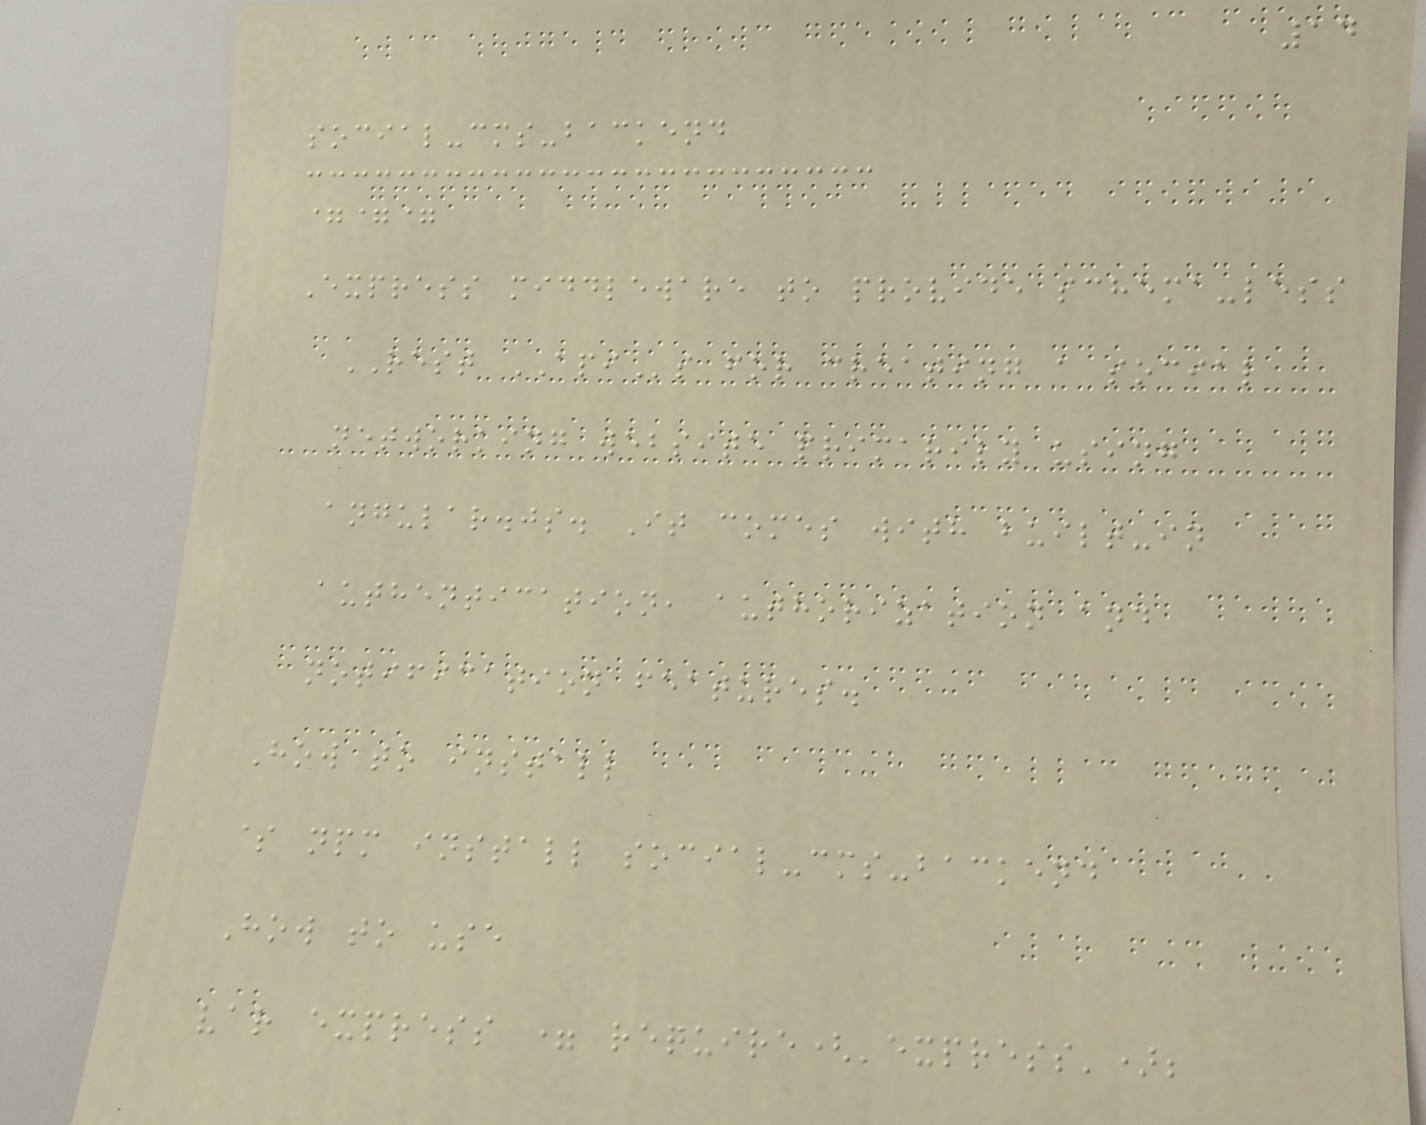14
social-cms-backend
===
Express middleware to provide schema-less
REST APIs for creating a social
networking website primarily using
angular.js. It comes with built-in
authentication, authorization and
notification features.
How to install
$ npm install social-cms-backend
How to use
var express = require('express');
